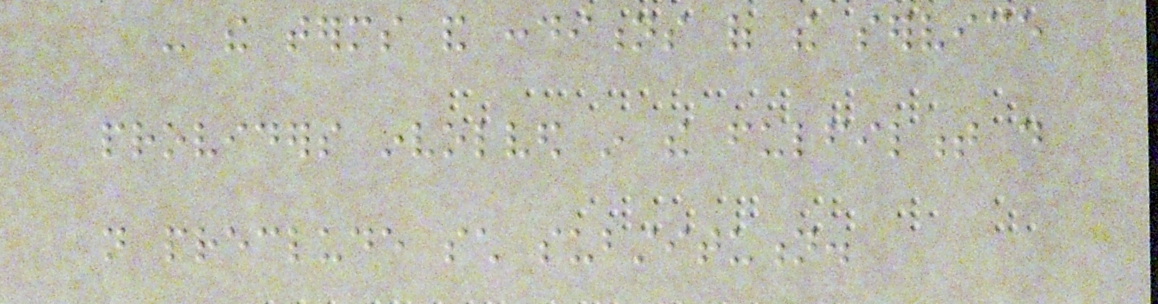- the terms and conditions of the service
providers involved in the fulfilment do
not preclude such substitution.
